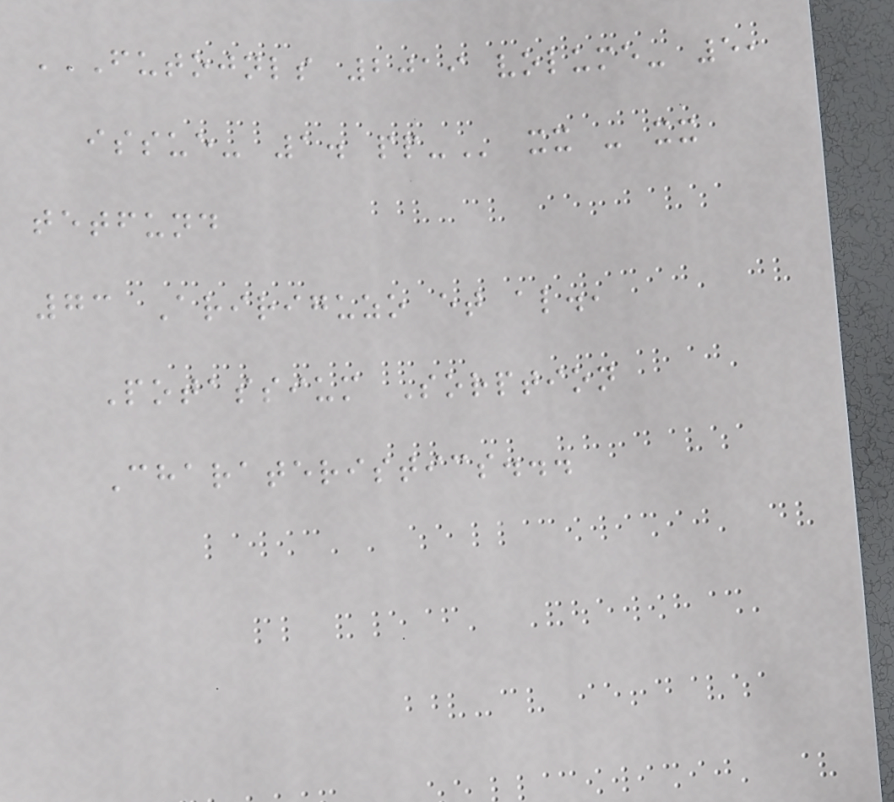FUTOJNLS 2019 VOLUME- 5,
ISSUE- 1. PP- xx - xx
tetfund
73 Aririguzo et al.,
Potassium Sorption
Charateristics...
